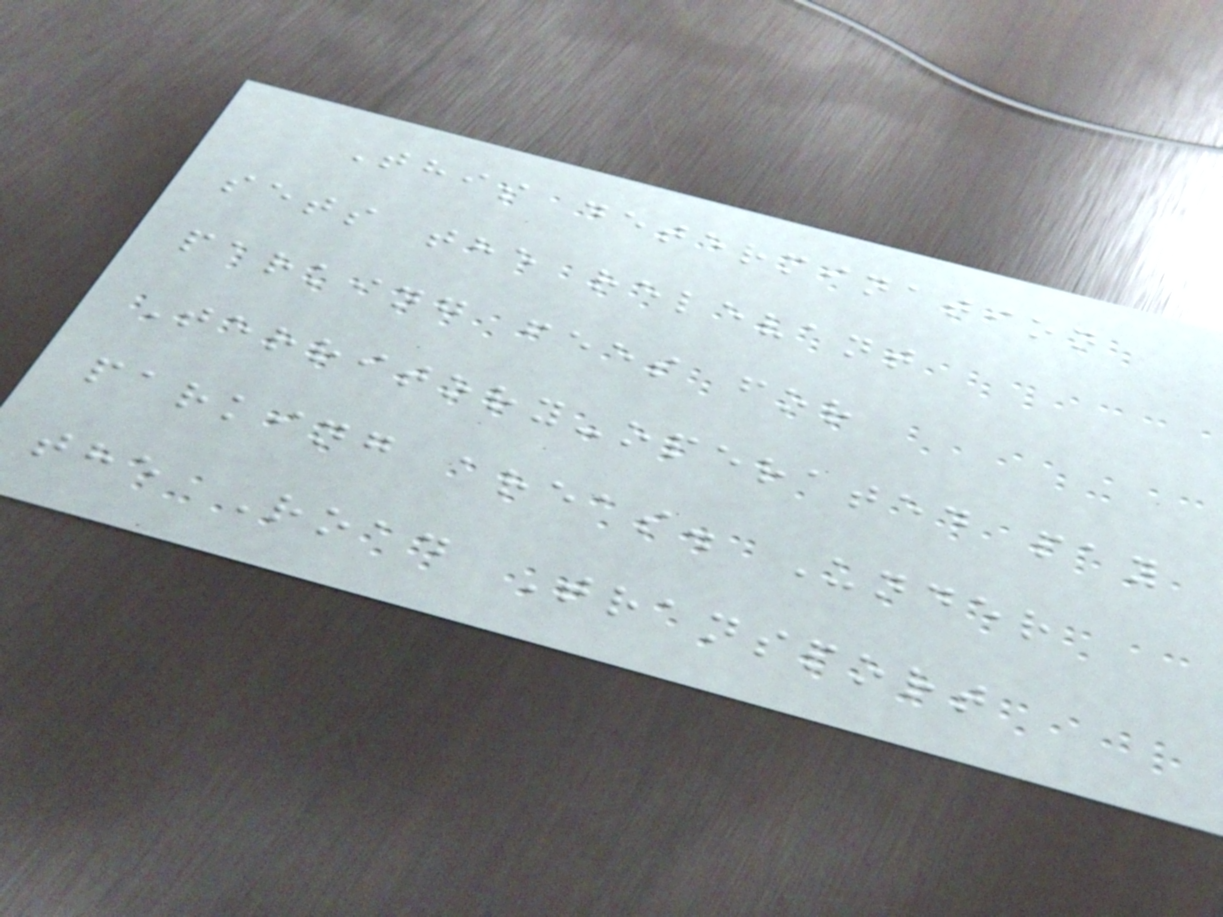This determination
sets the relevant
parking fees for
Territory-operated pay
parking areas. Under
the Road Transport
